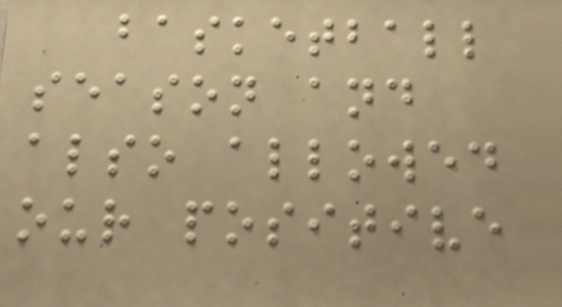basketball
season and
also allowed
our positive
